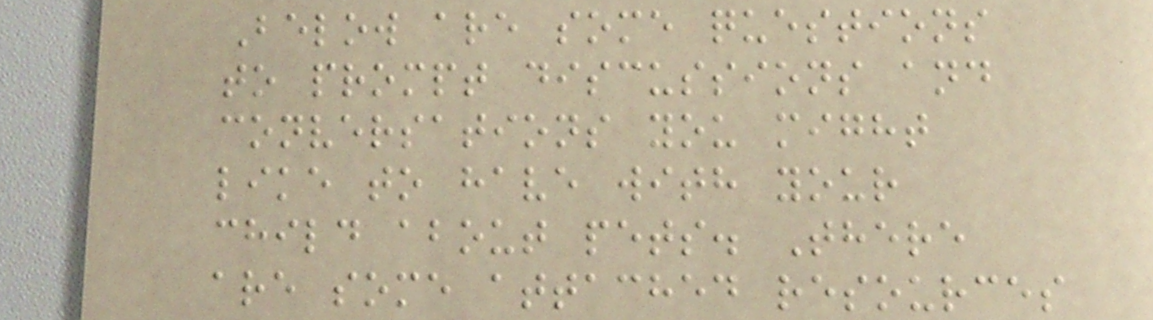Below are some questions
to prompt discussions and
conversations you might
like to have with your
child about pets. There
are some attached resources
